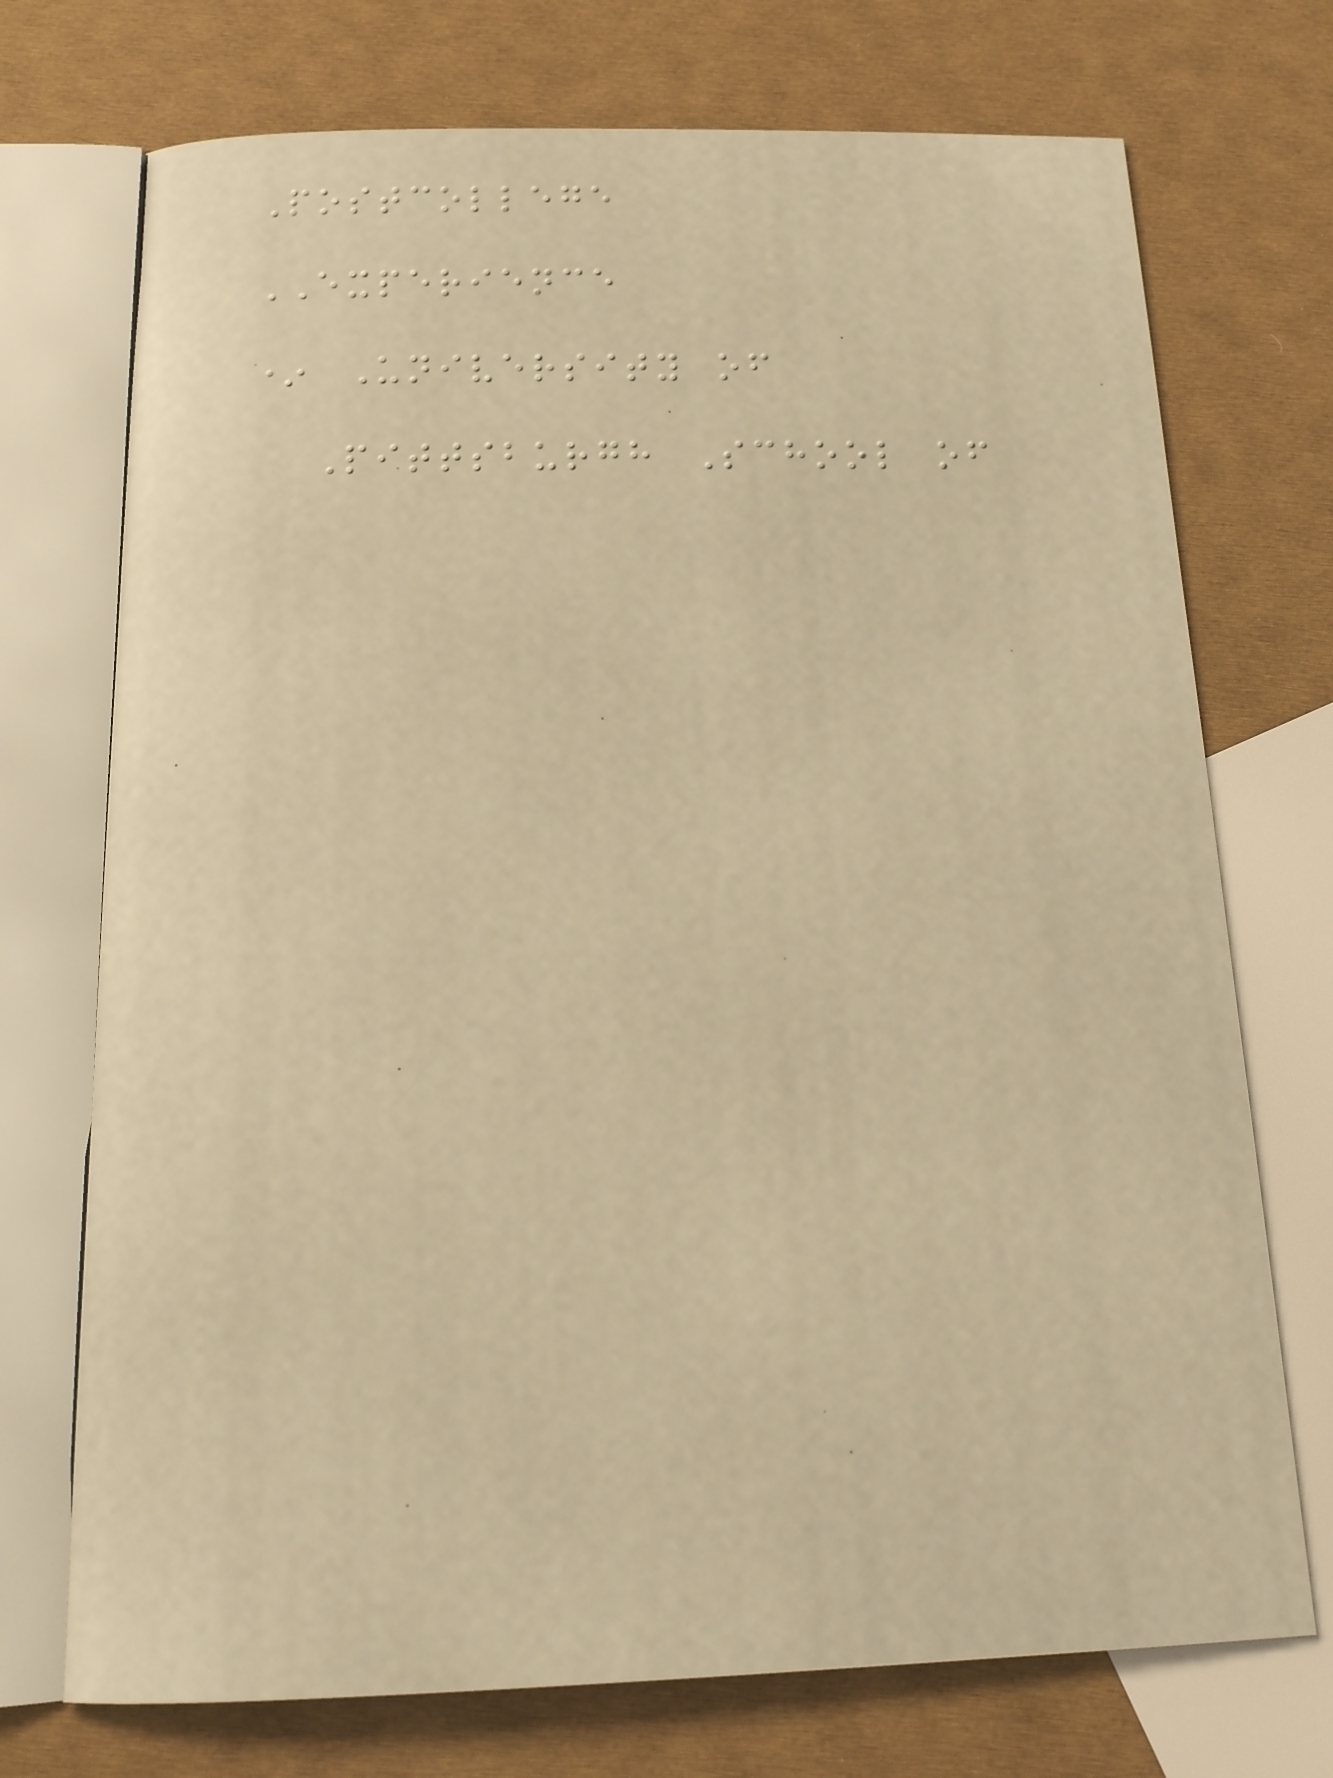Postcollege
EXPERIENCE
* University of
Pittsburgh School of
